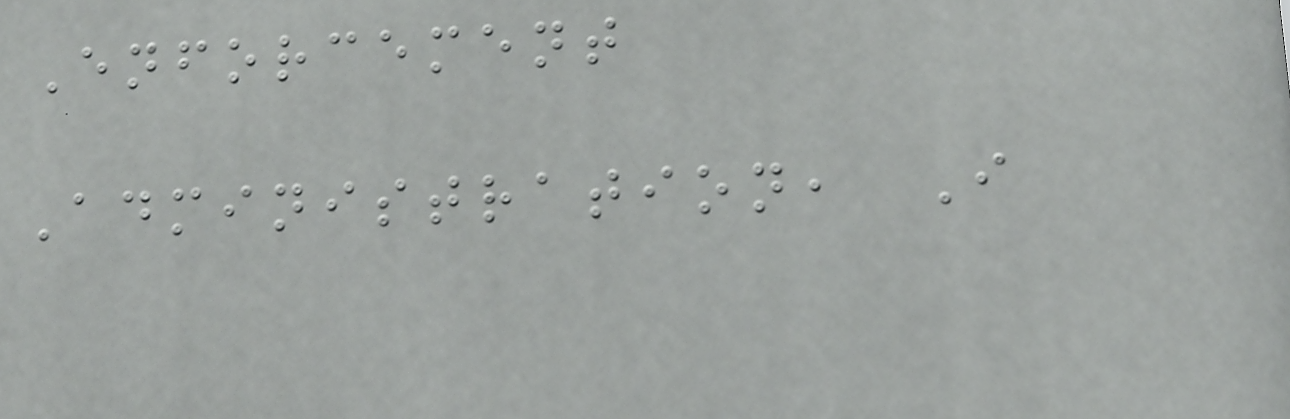Enforcement
Administration, I
